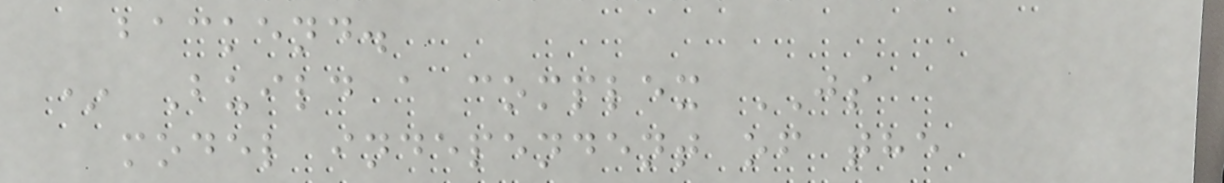backend.
* Build a complex JS
model independent of the
